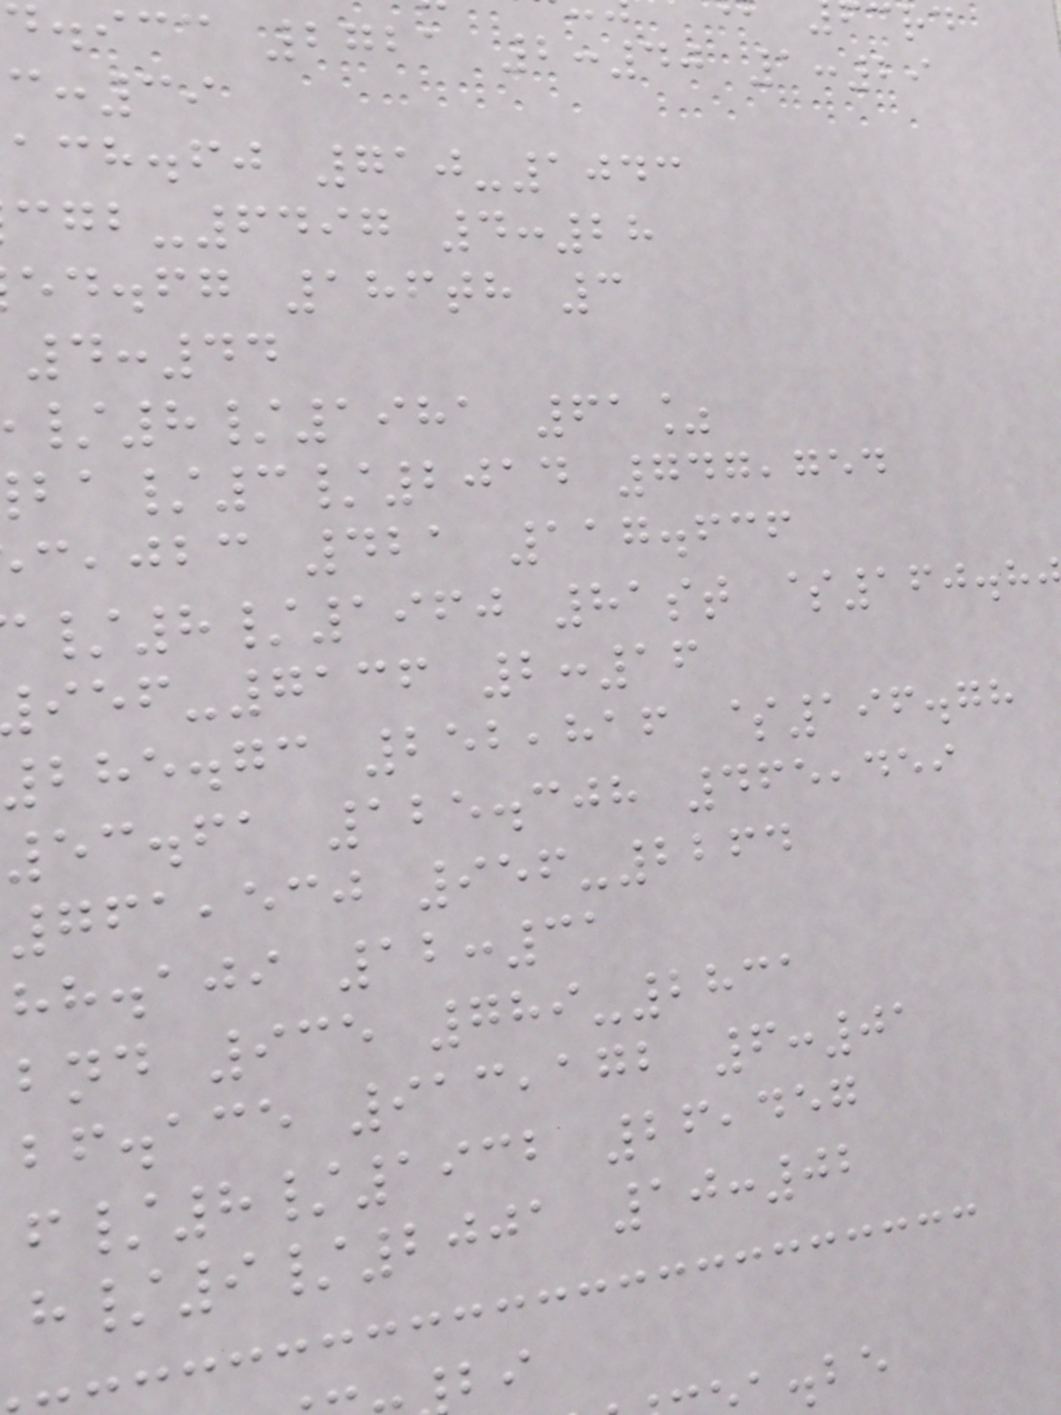d.icc 2721 2:40 1:29
:39
ach.fj 710-1043
-6497 4:28
ed.fg 186th 3
4:44
/8/1981 61%
/3/2014 747,754
,jbc 421 117.636
/8/1960 81st $160.8
-7136 2:16
bhe.gc 252,816 $196.78
53.61 125.308 465,459
761,530 956-2264
hh.aji 12:31
bnd 935 789-2831
bf.ace 913,172 6:01
/8/1932 26,457
/9/2001 10:02
